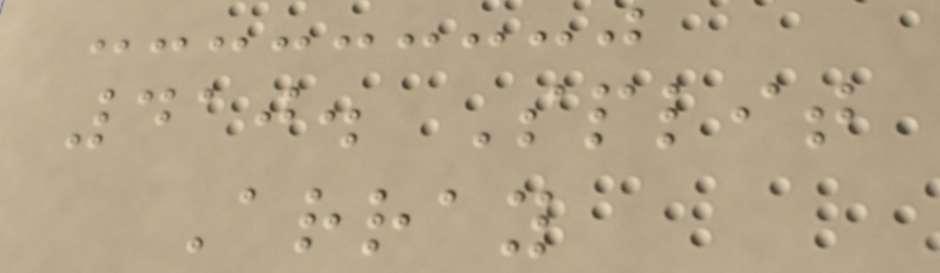410. Split
Array
